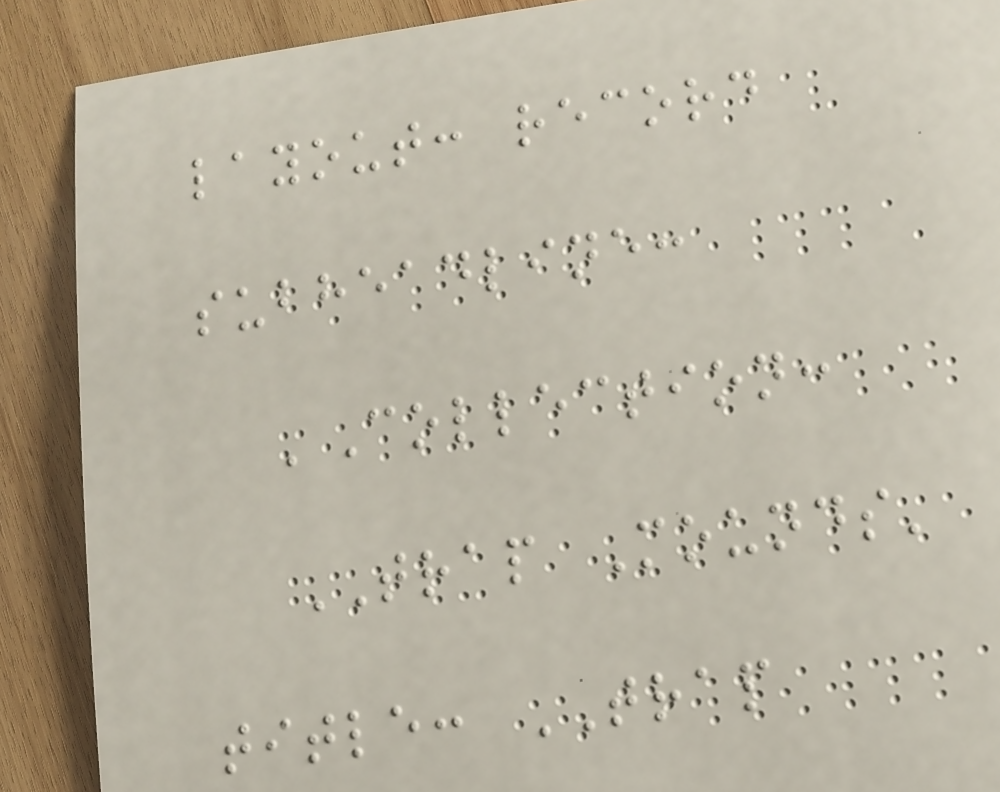layout: record
subheadline:
'Collection:
TRAP Mounds'
title: TRAP
